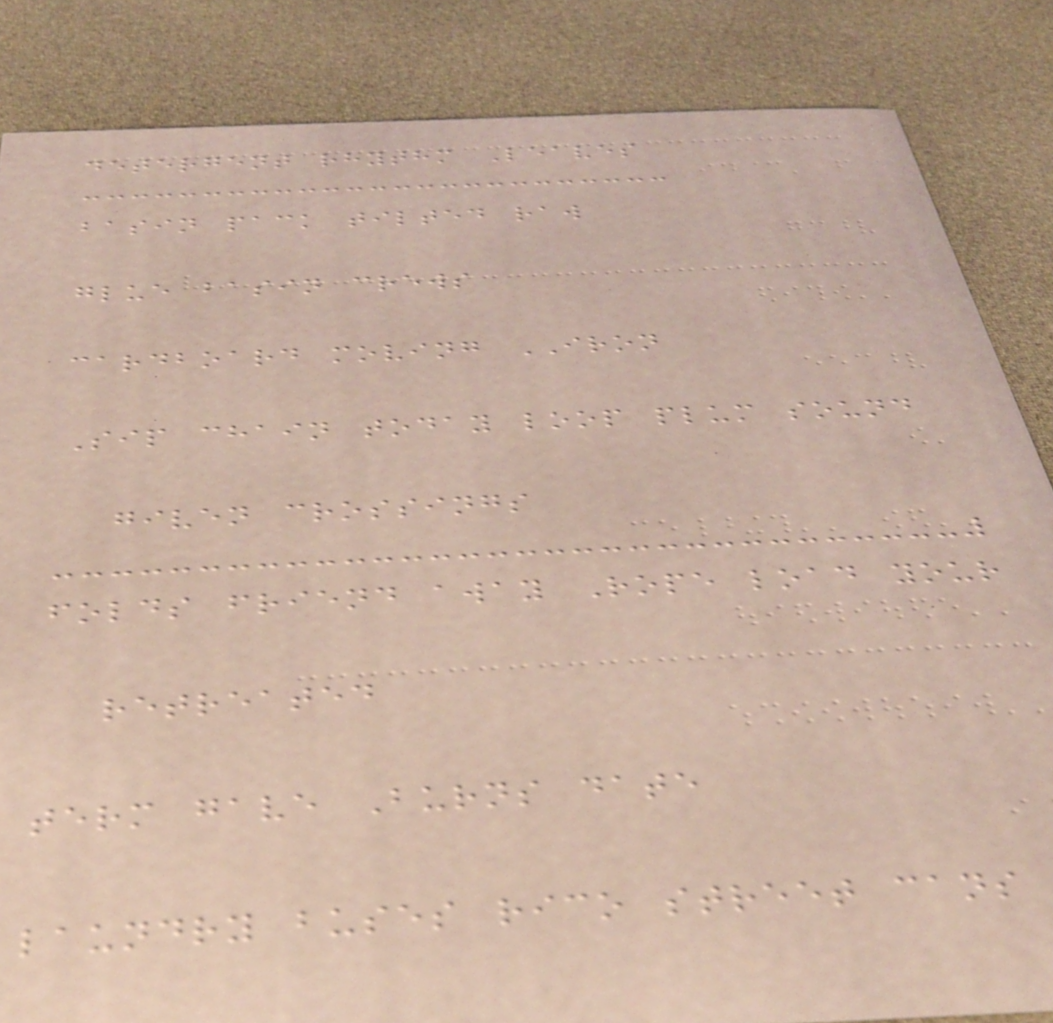detergent rhythm Leaves
basin pack tilted raw
glue basin crews
cardboard moving IRON
Sip chain today loop plum sound
given crossings
folds friend away Rope load your
retreated
term gave Burns date
laundry buses rico street cans
